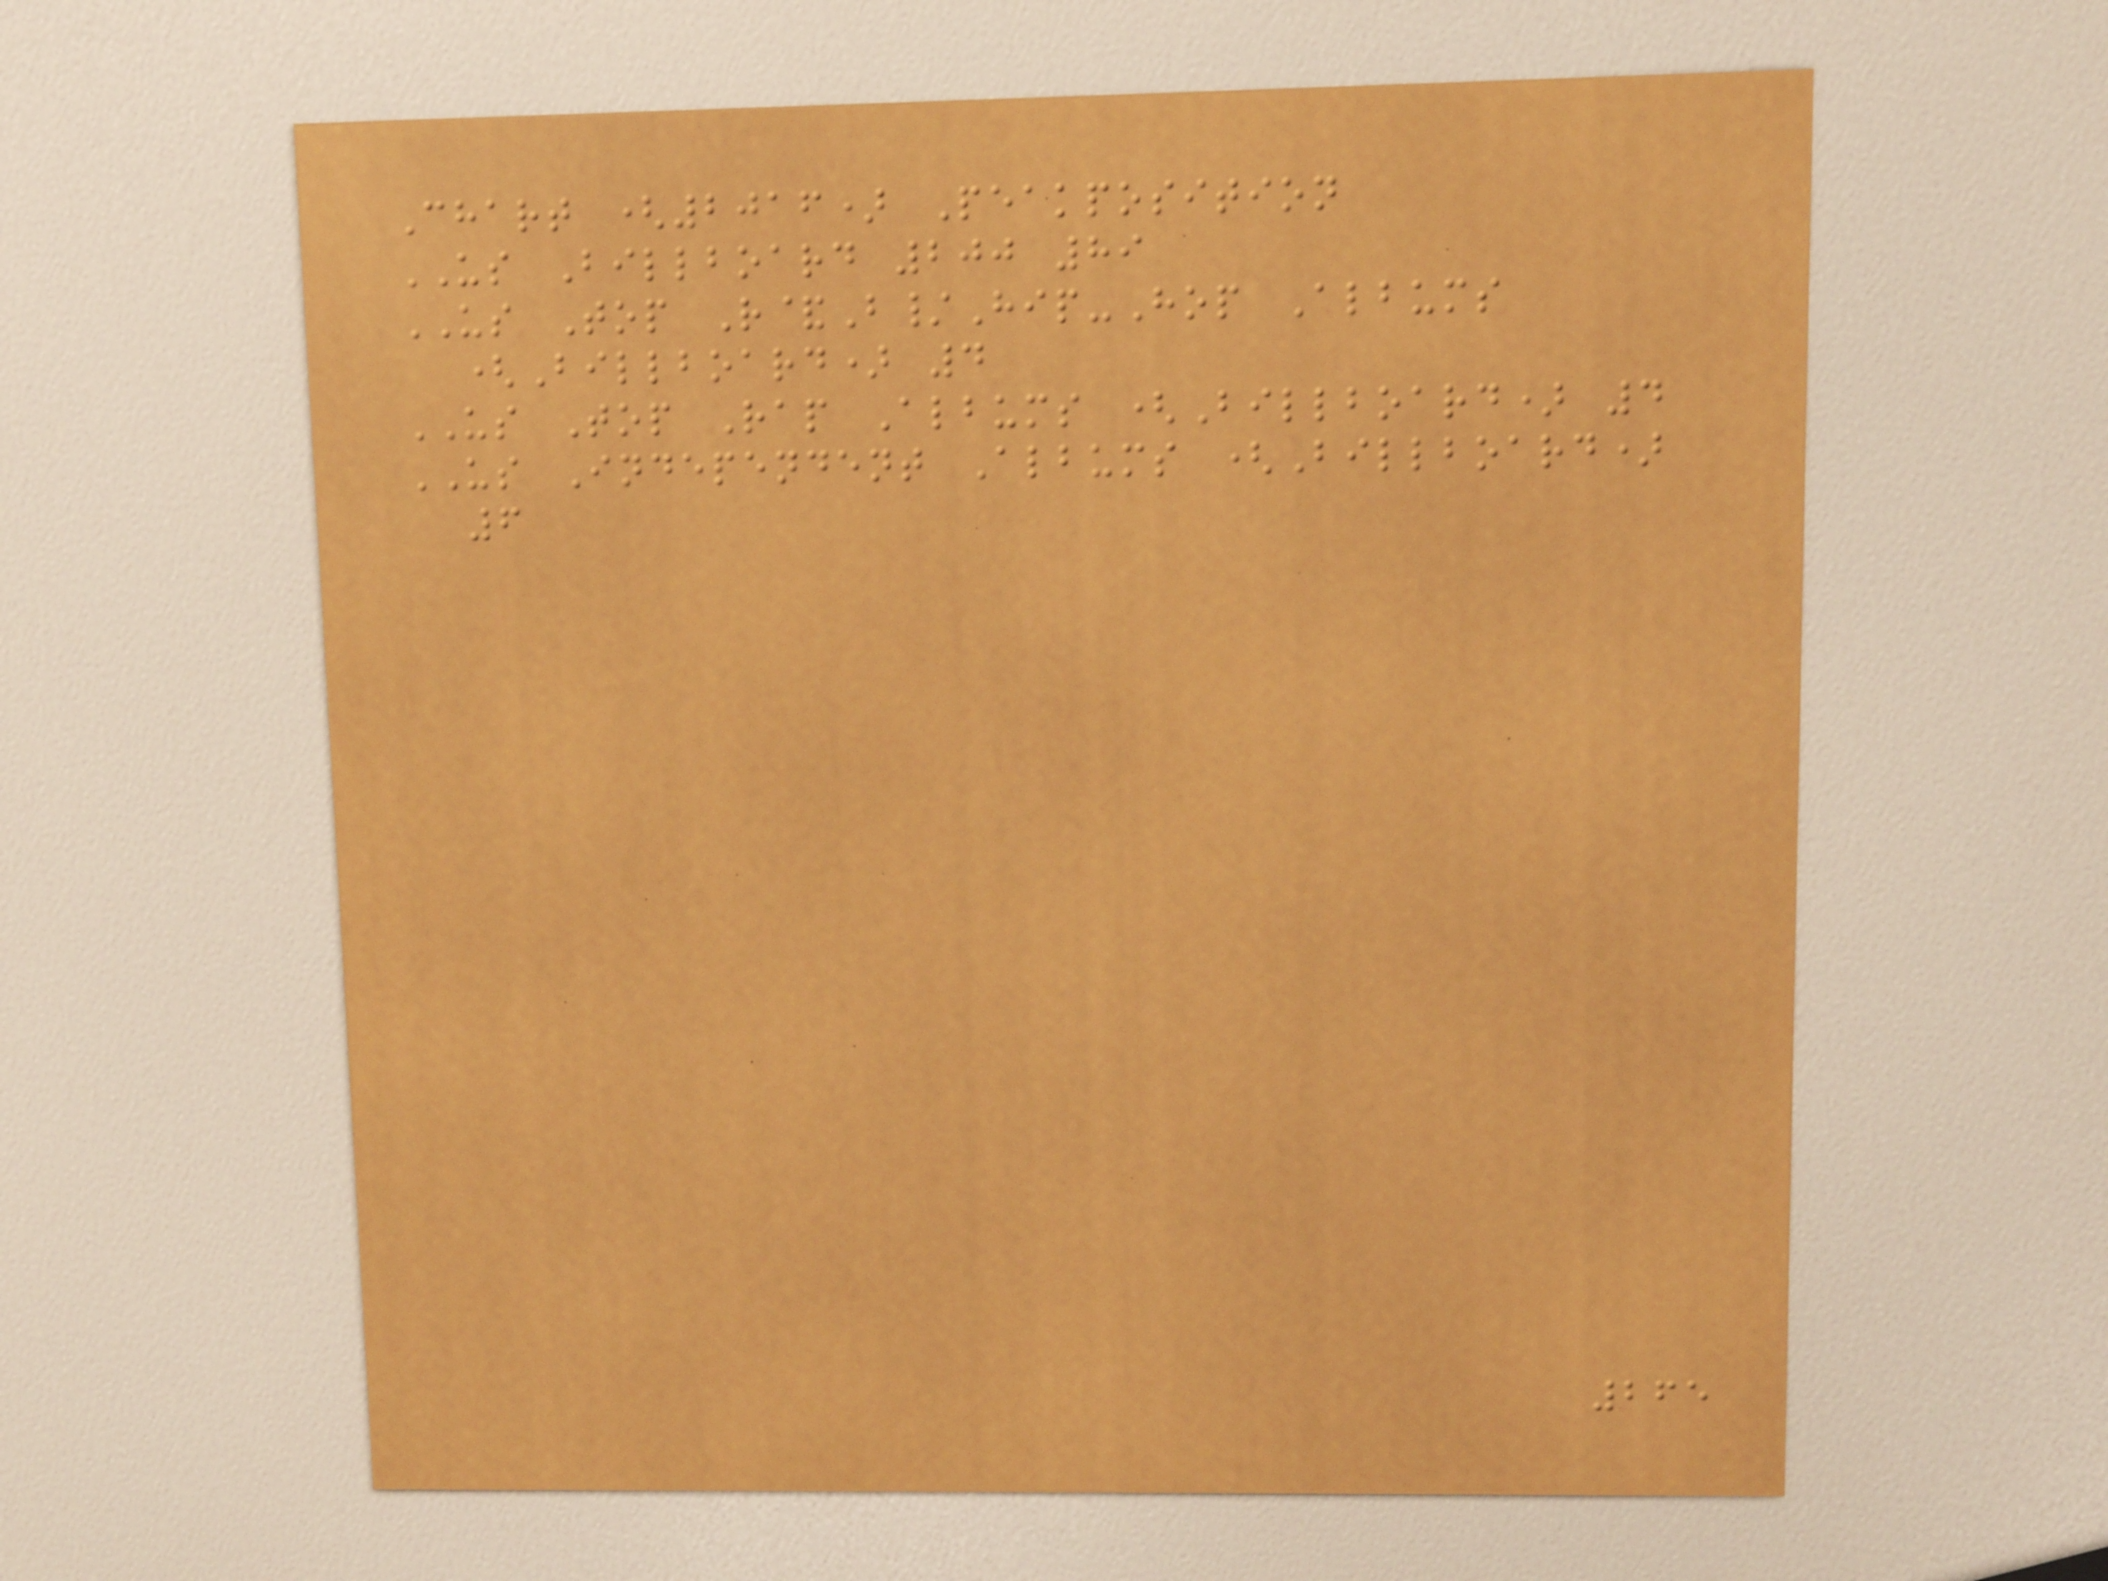Chart (2016) Peakposition
US Billboard 200 89
US Top R&B/Hip-Hop Albums
(Billboard) 4
US Top Rap Albums (Billboard) 4
US Independent Albums (Billboard)
6
265
